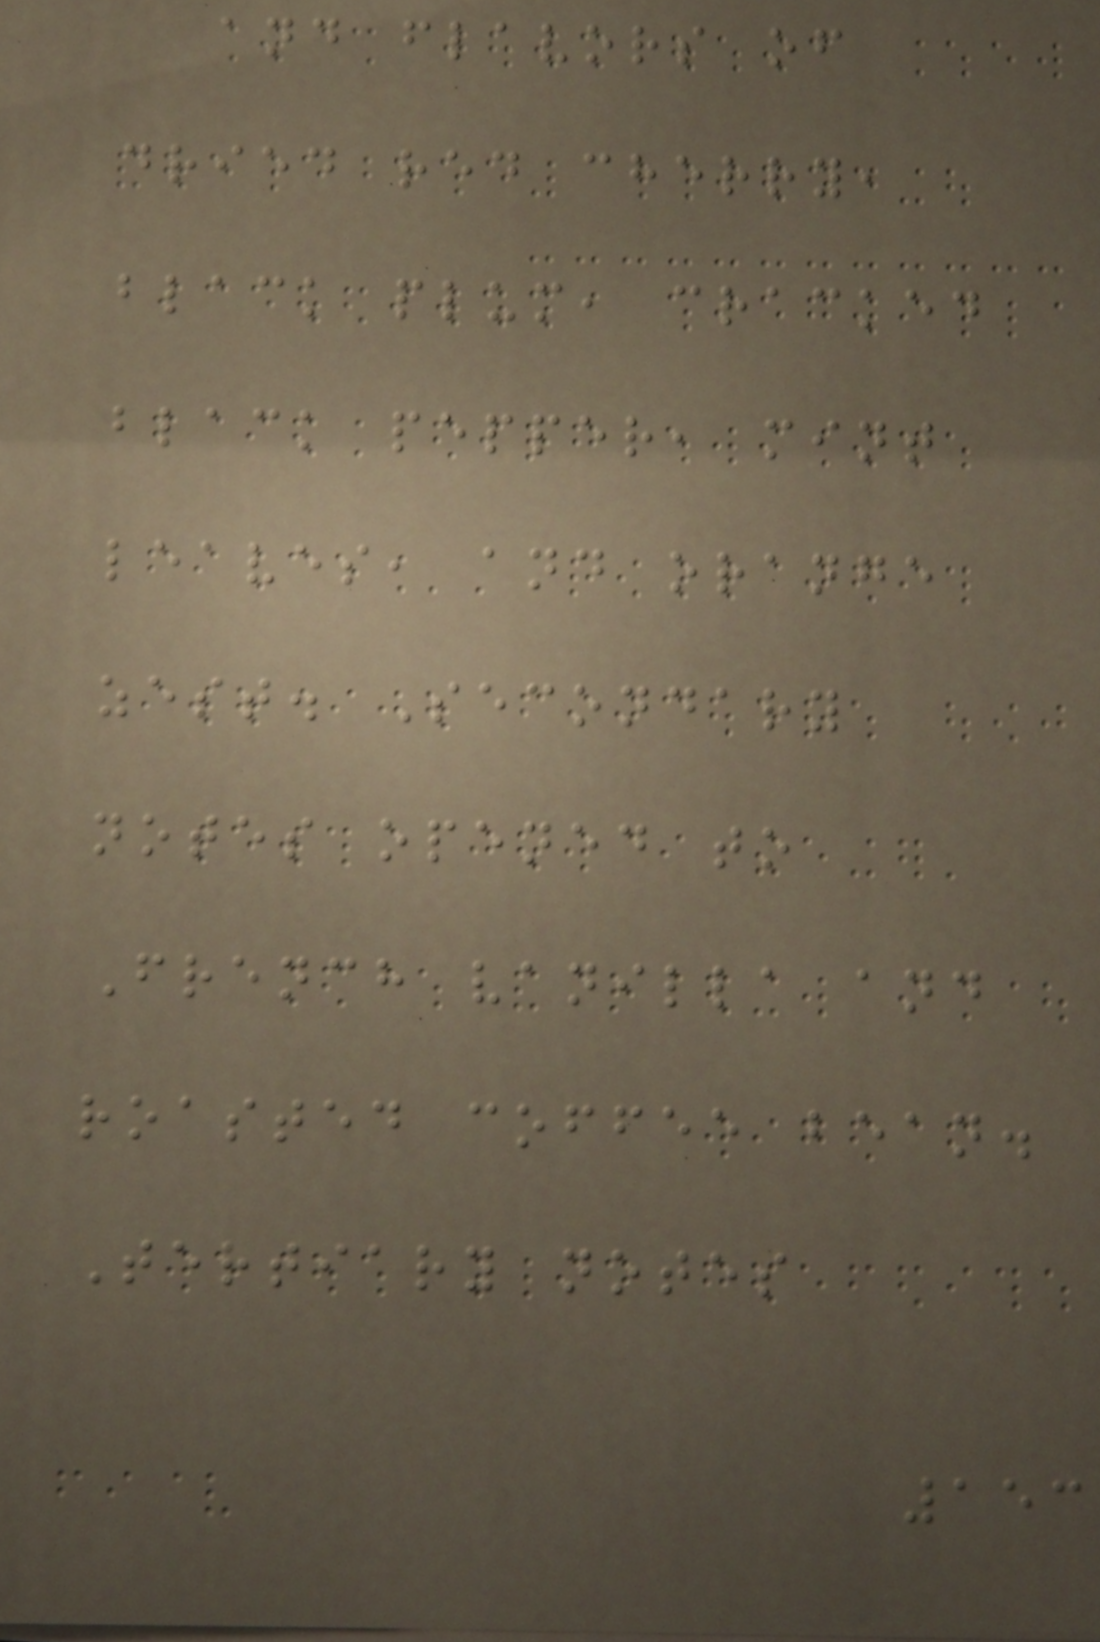and flavors of
dried red cherry,
black plum, cracked
black pepper, mint
leaves, and orange
zest. Secondary
notes opened to
French vanilla and
roasted coffee bean.
Tertiary notes
153
